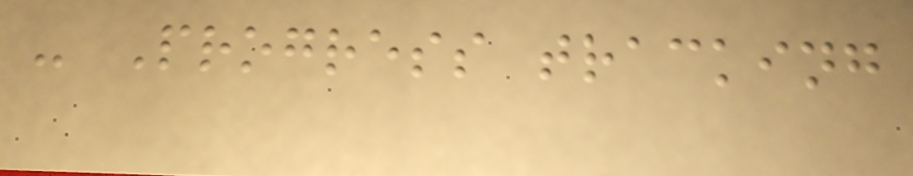- Progress tracking
